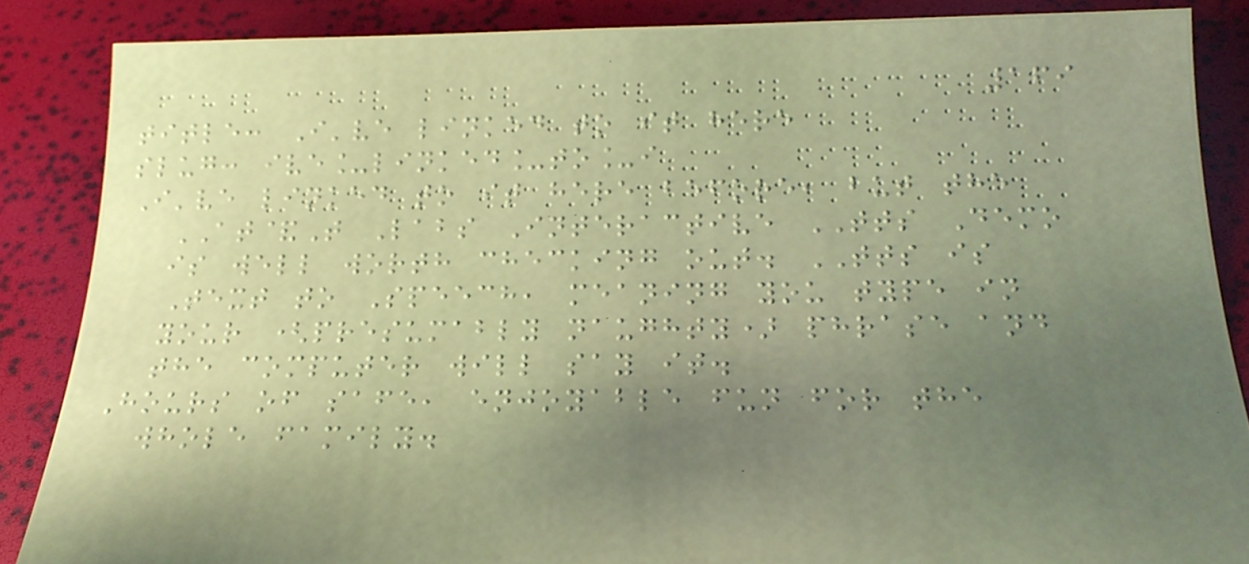169
title: I've linked to it here
slug: ive_linked_to_i
I've linked to it here before, but the
AT&T Labs Interactive TTS Demo
is well worth checking out. TTS is
Text to Speech, meaning you type in
your (presumably naughty) phrase and
the computer will say it.
Hours of safe, enjoyable fun for the
whole family.
